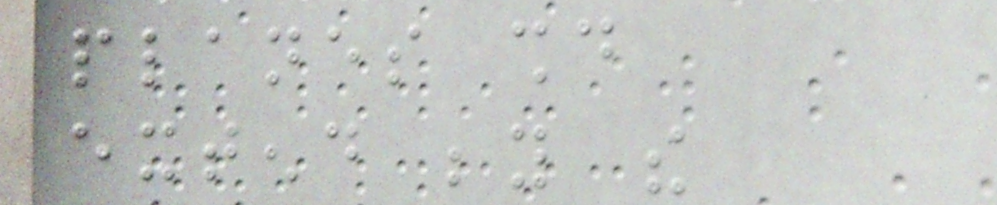planes should
extend beyond the
